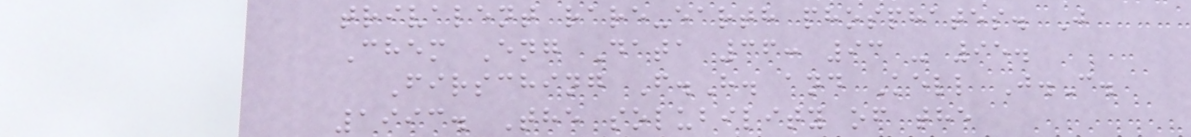trivalent rare-earth phosphates. J
Chem Eng Data 36: 93 - 95.
Firsching F.H. and Kell J.C.
1993. The solubility of the
